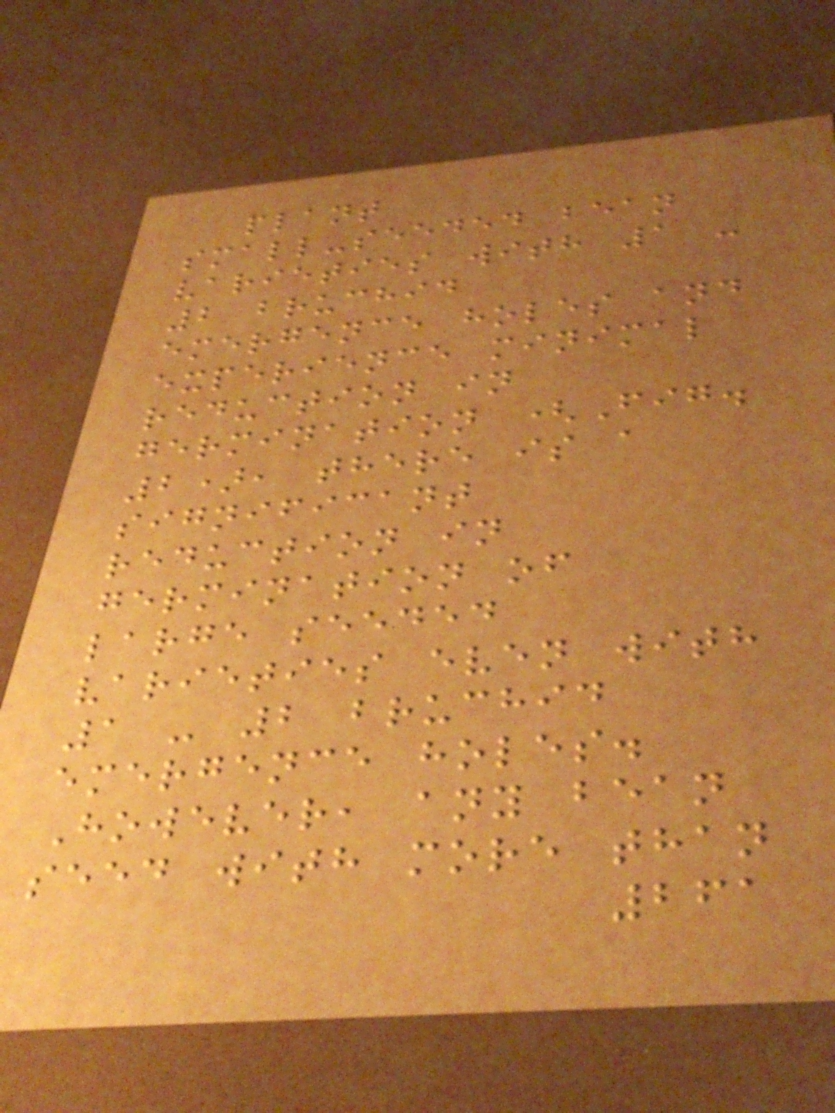plant
small-seeded bean
varieties with 1 -
2 bruchid
emergence holes and
experience minimal
reduction in
germination (Fig.
2), there is a
significant
reduction in
germination of
large seeded
varieties even with
1 - 2 bruchid
emergence holes.
However, any bean
seed with more than
261
